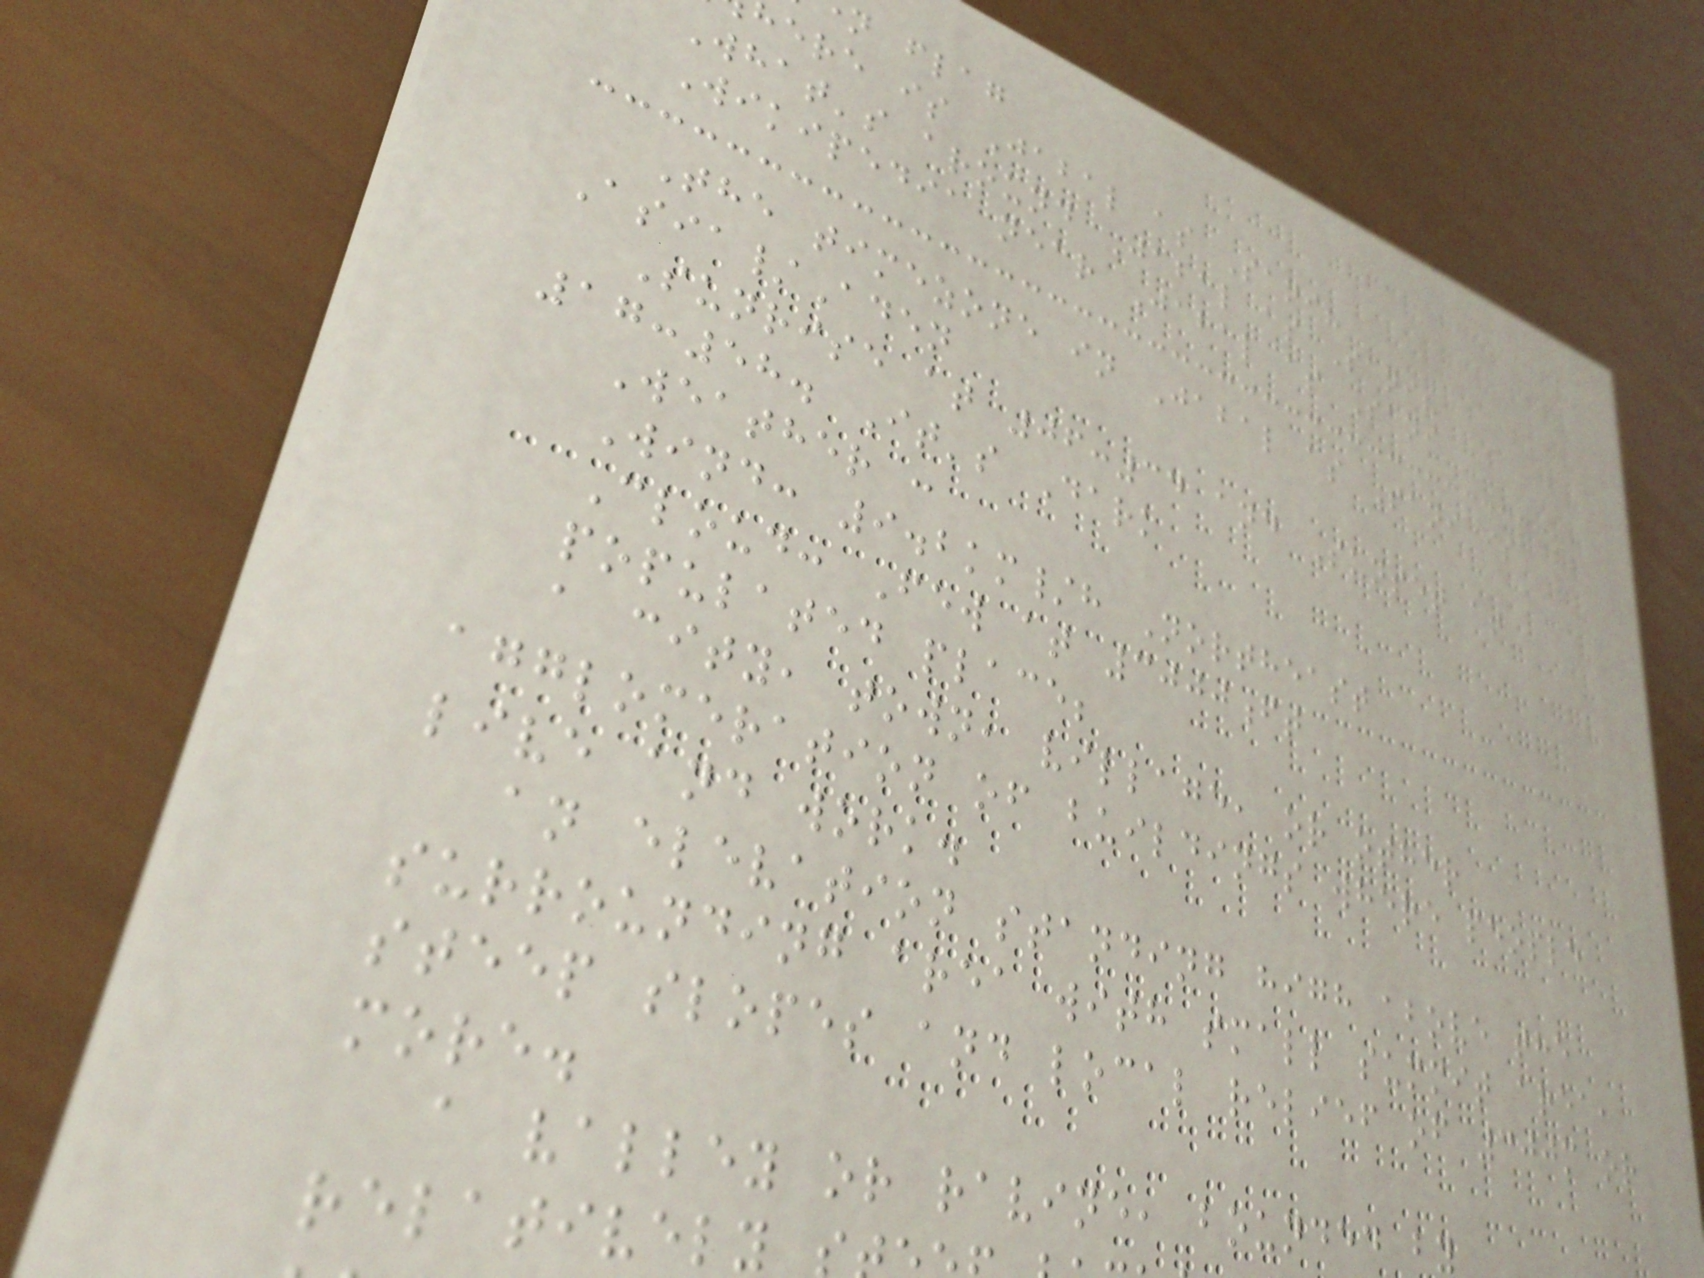n flag
ere is Jabal as Sani?
What's around Jabal as Sani?
Wikipedia near Jabal as Sani
The timezone in Jabal as Sani is
Asia/Aden
Sunrise at 06:34 and Sunset at
17:58. It's Dark
Weather :
Wind: 9.2km/h Northeast
Cloud: Few at 3000ft
populated place;
a city, town, village, or other
agglomeration of buildings where people
live and work.
an elevation standing high above the
surrounding area with small summit area,
steep slopes and local relief of 300m or
more.
a valley or ravine, bounded by
relatively
